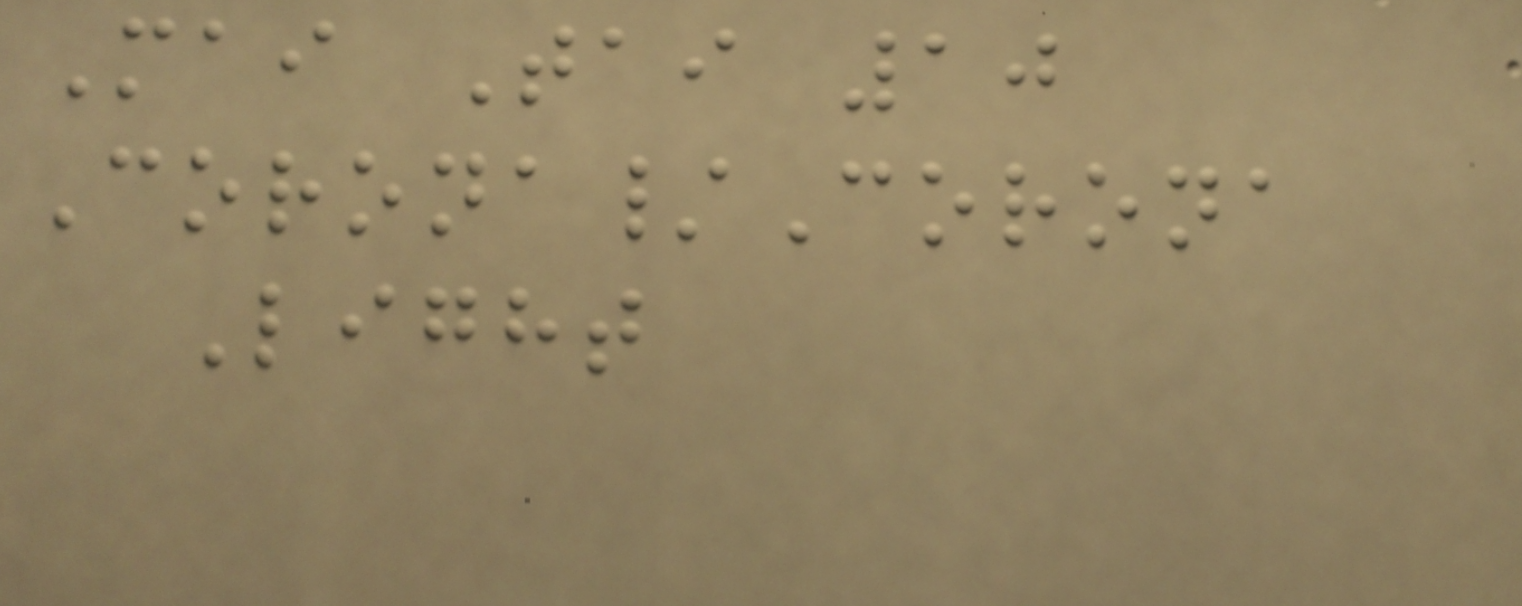Mai Tai 10
Corona/Corona
Light
